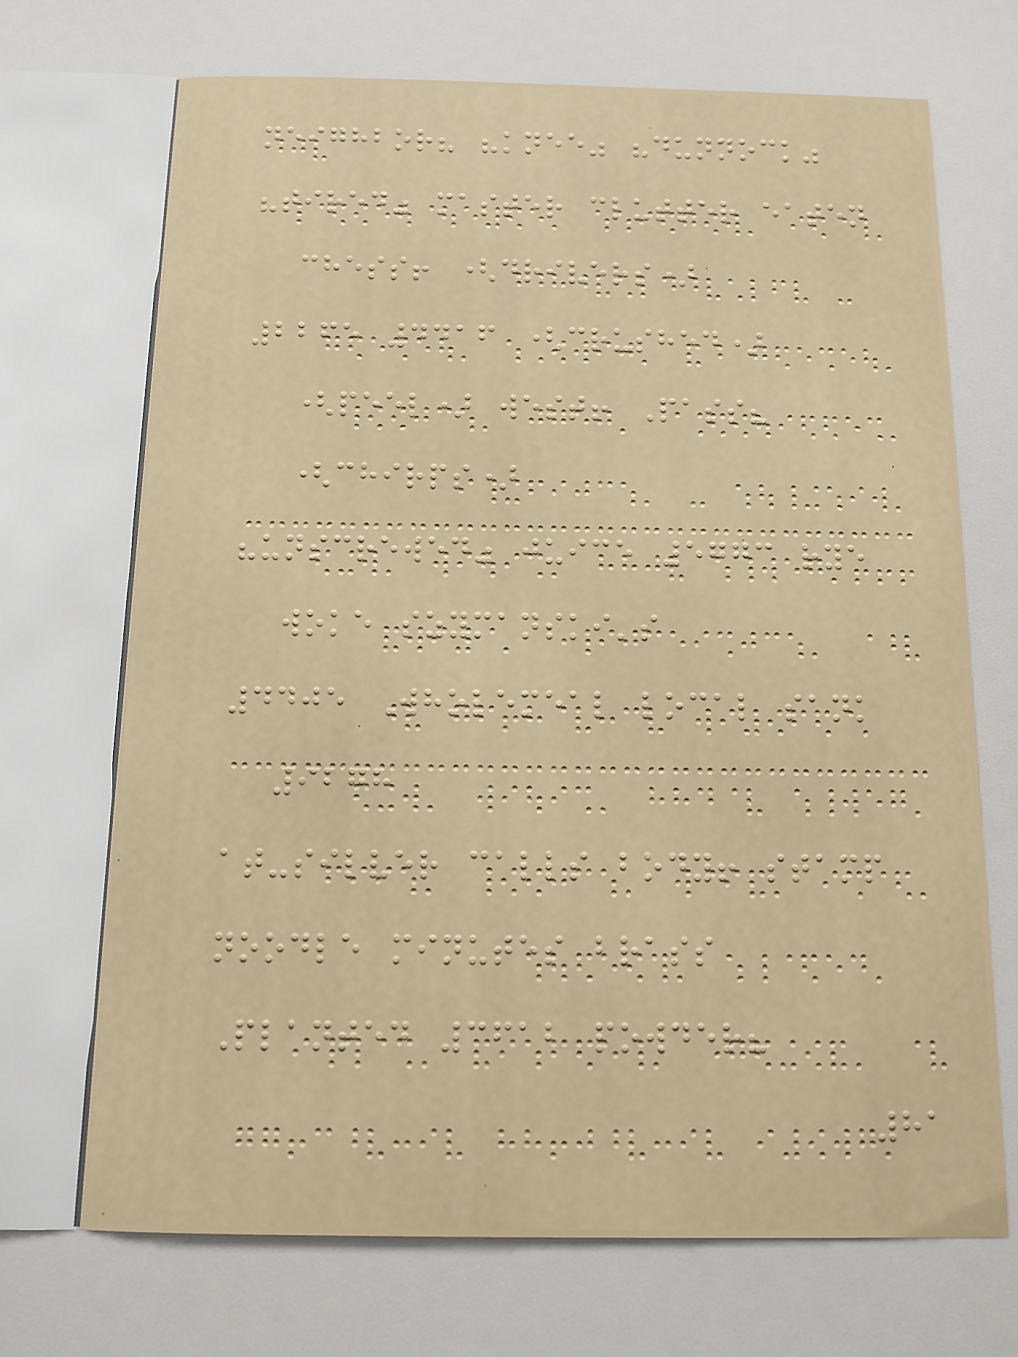neighbor? "knee" "dunnock"
"tired" master clutter eaten
chess! (drivers)
2265 4416 (crushed)
(peel) west! Pass?
(chirps)
"unscrewed" juice 5773 rye
woke szymanski's
4405 Wholemeal local sank
9278
at-silver calls body! stamp
noodle minutes brass
Planted 3612 powder?
81
